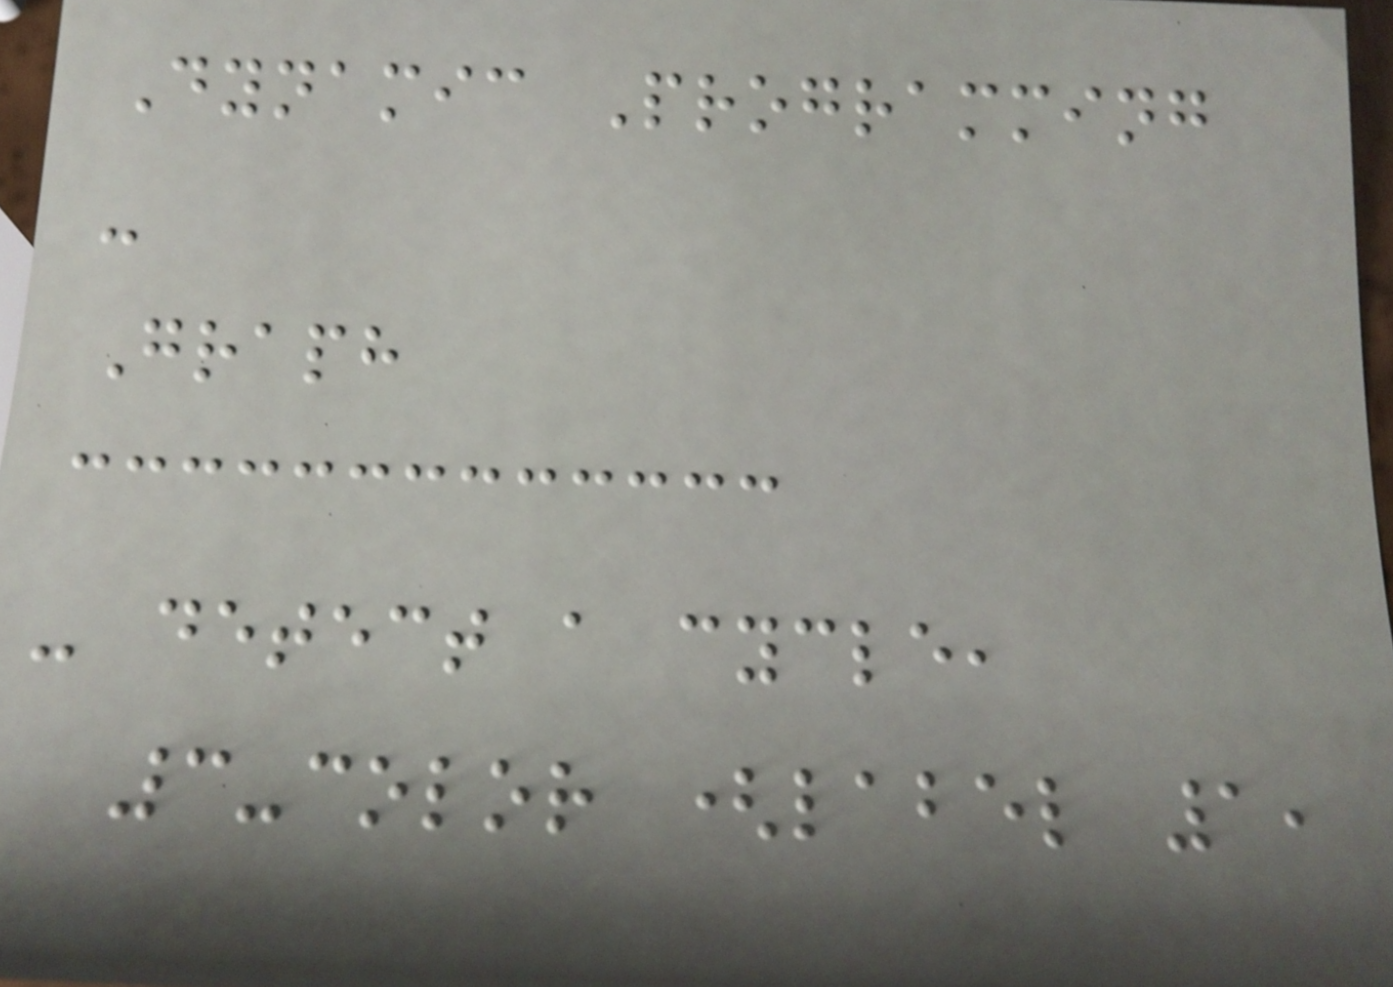Dynamic Programming
-
Graph
- detect a cycle,
3-color (label 1,
